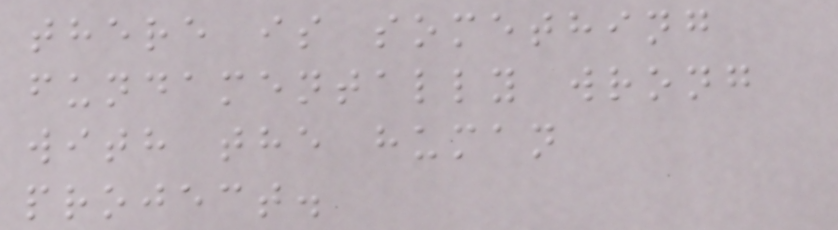there is something
fundamentally wrong
with the human
project.
